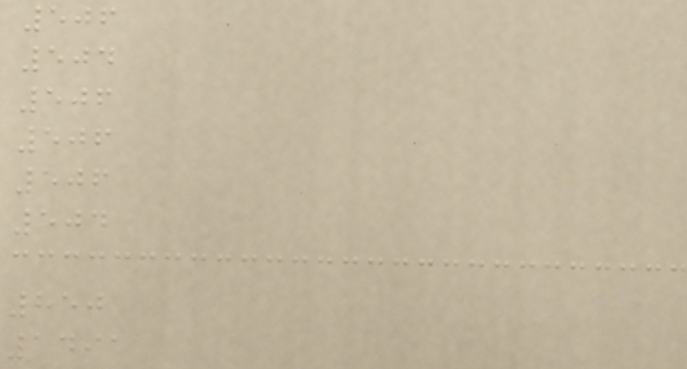506
504
506
506
506
504
850
1491
